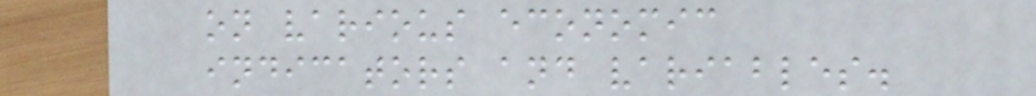on various economic
indicators and variables.
